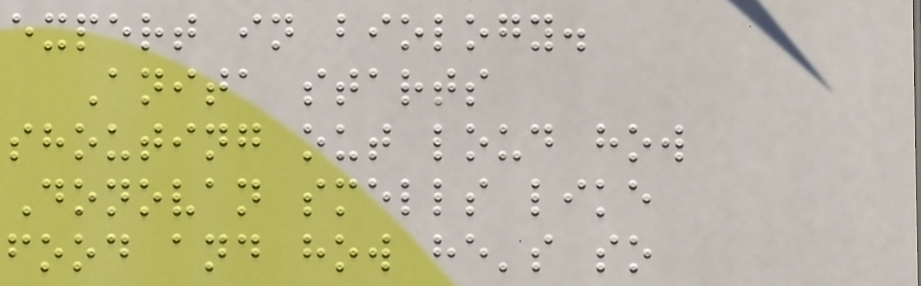expert in biology.
Anita starts
shouting out loud how
Donovan smells like
food and how he's so
